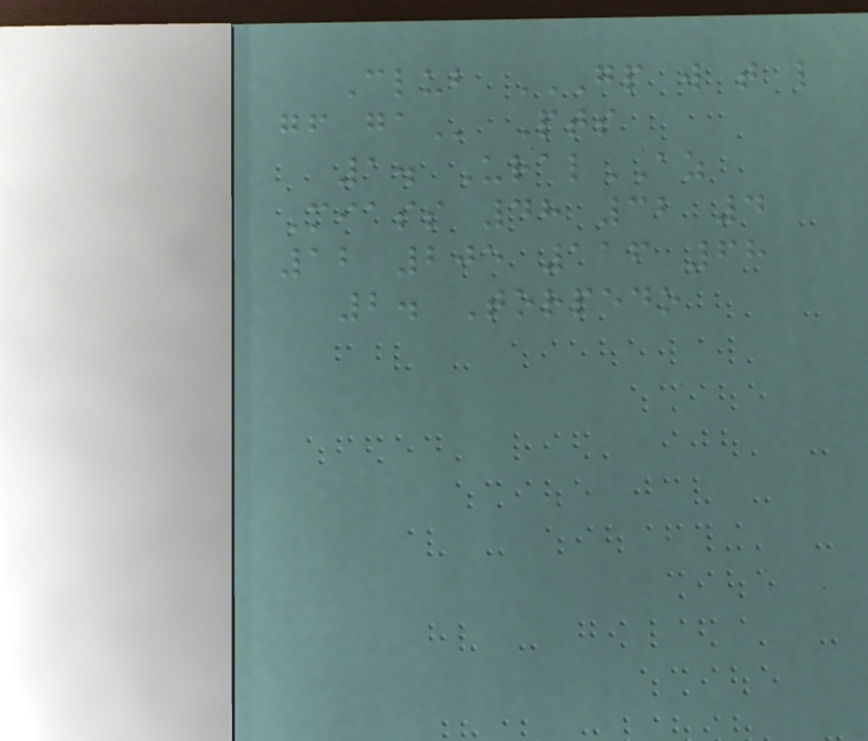Club GP W T L
GF GA Pts
1. UralAZ
Miass 48 32 4
12 205 116 68
2. Torpedo
